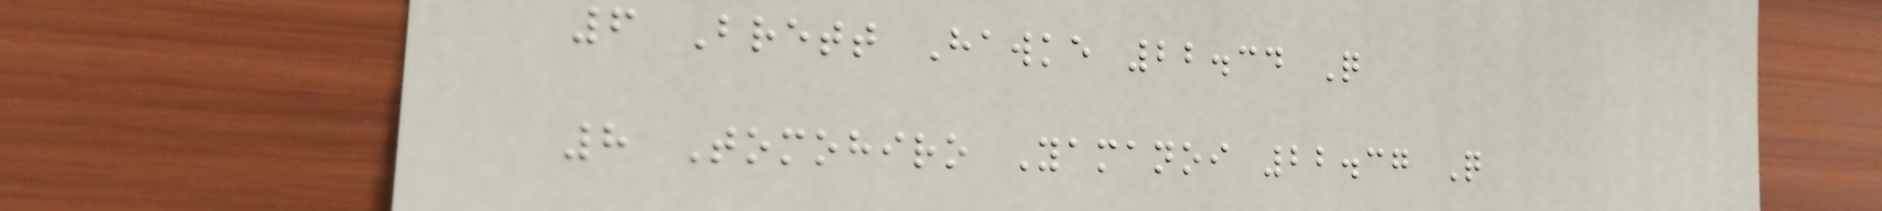6 Brett Hawke 22.34 Q
8 Tomohiro Yamanoi 22.37 Q
